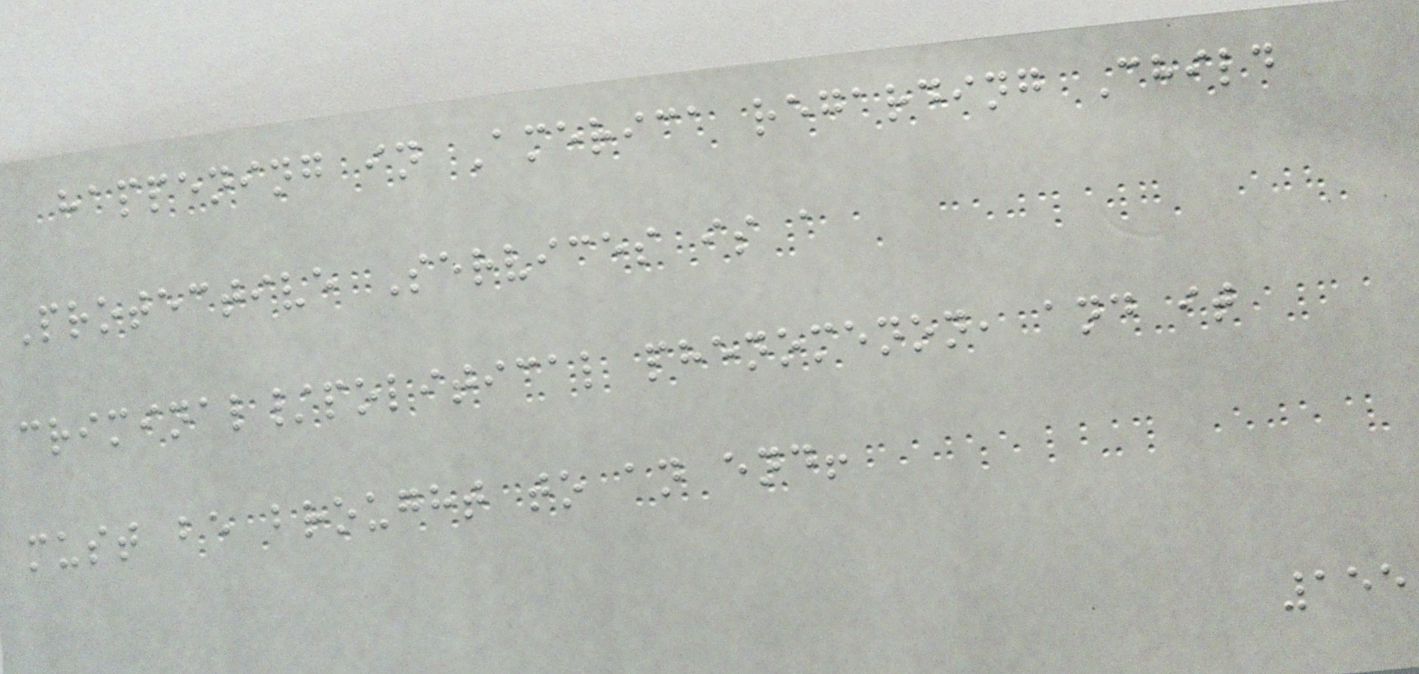happening in America regarding Child
Protective Services is a
criminal/political phenomenon, and it
must be brought to an end!
155
